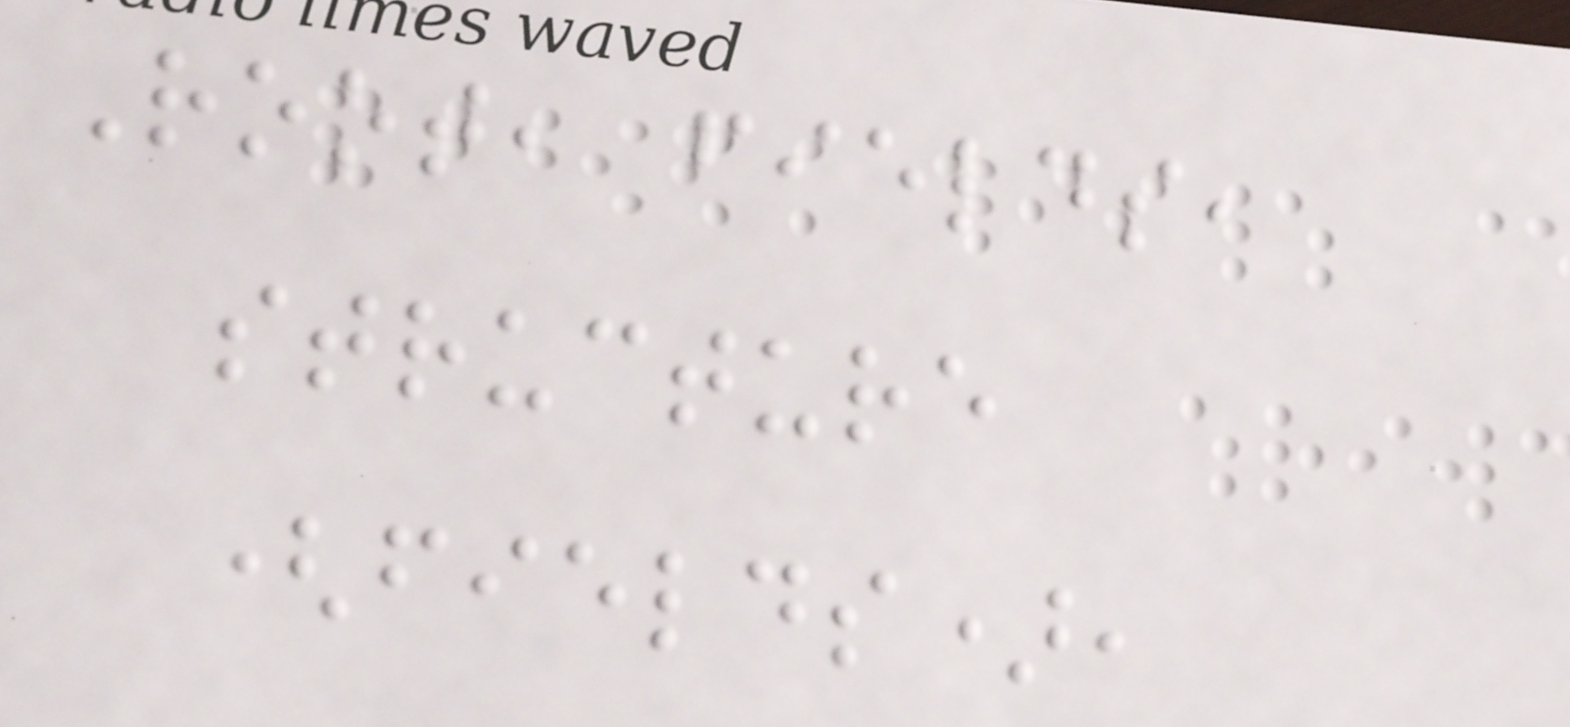Root, fields,
structure
(fields),
